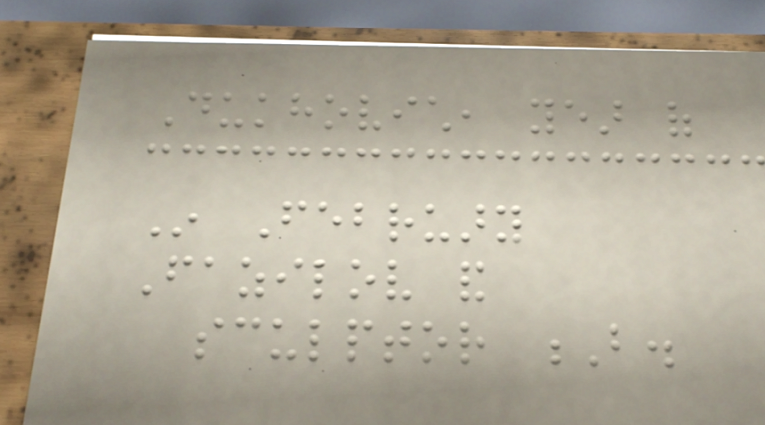Dukhovich, year of
In February
Fazilov and
sculptor B.
